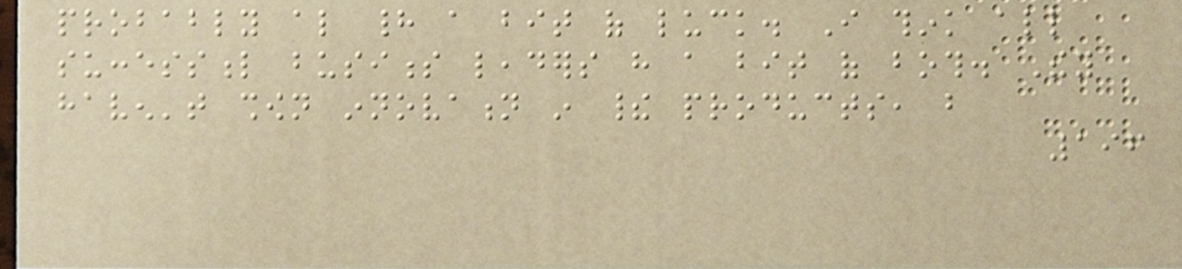probably also had a bit of luck. I think all
successful business leaders have a bit of both. They
haven't shown innovation in their products, but
196
